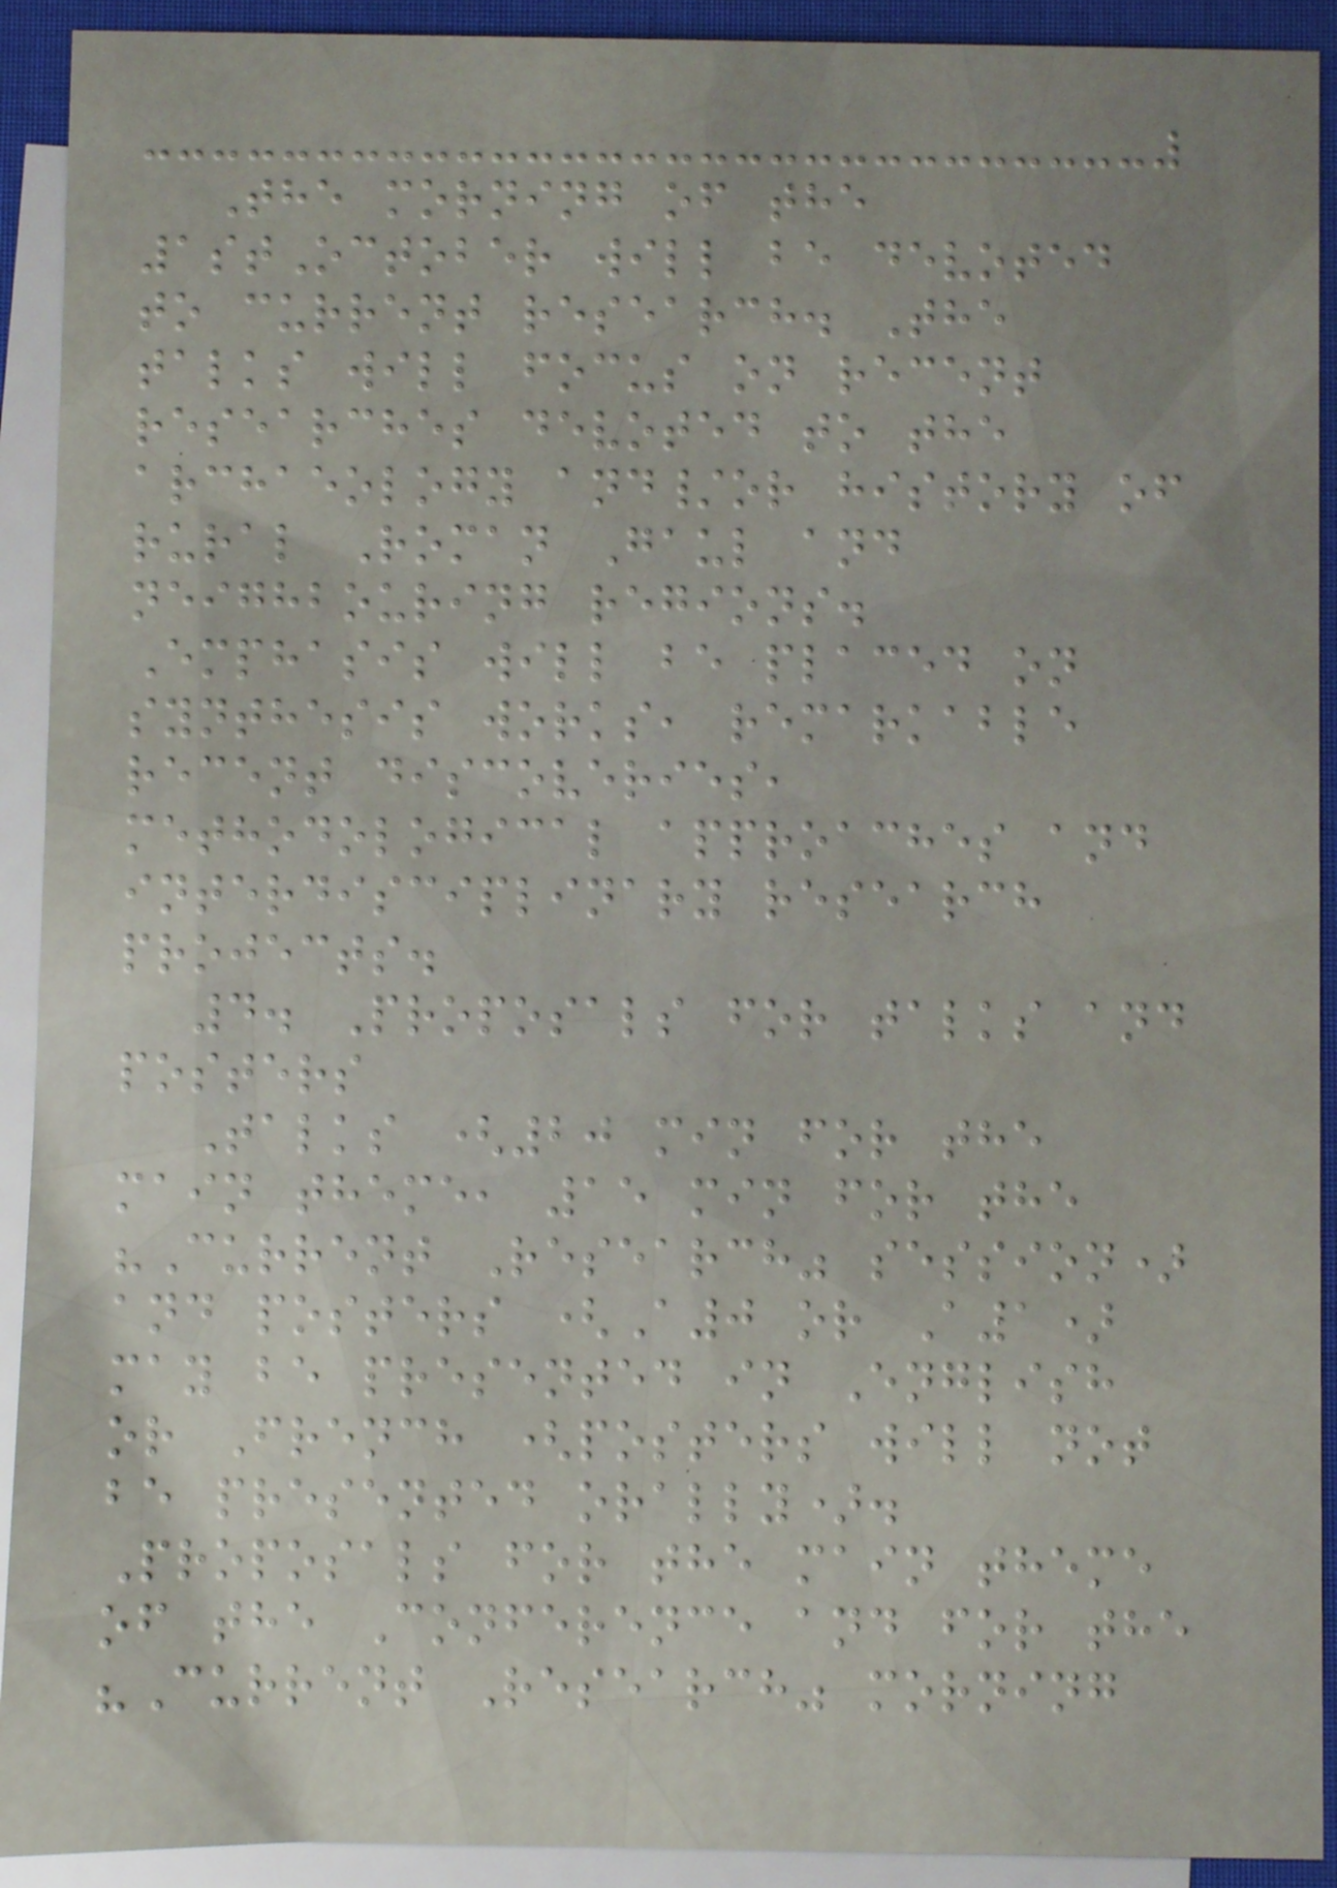The morning of the
1stOctober will be devoted
to current research. The
talks will focus on recent
researches devoted to the
archaeology and/or history of
rural Roman Gaul and
neighbouring regions.
Emphasis will be placed on
synthesis works, remarkable
recent discoveries,
methodological approaches and
interdisciplinary research
projects.
4. Proposals for talks and
posters
Talks (20 min for the
main theme, 15 min for the
"Current Research" session)
and posters (A0 or A1)
may be presented in English
or French (posters will not
be presented orally).
Proposals for the main theme
of the Conference and for the
"Current Research" morning
